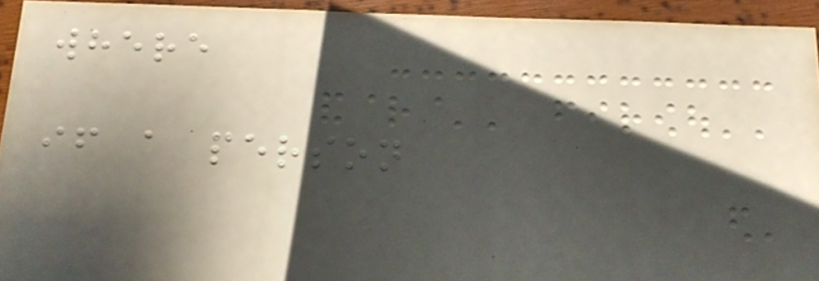where
if a person
